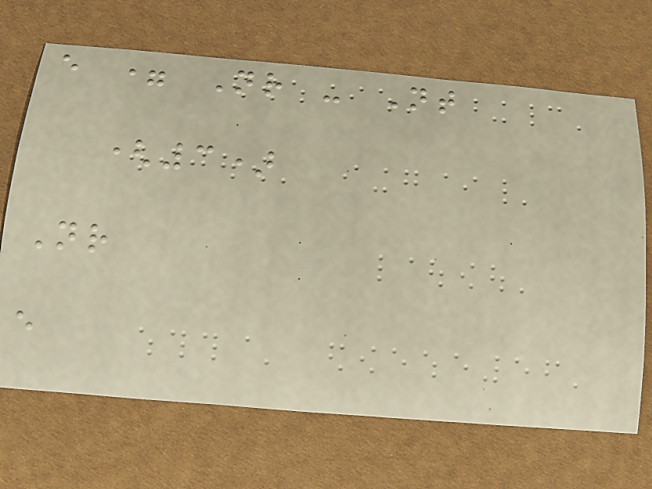e = Nr - Nt
(3)
Nr
e
